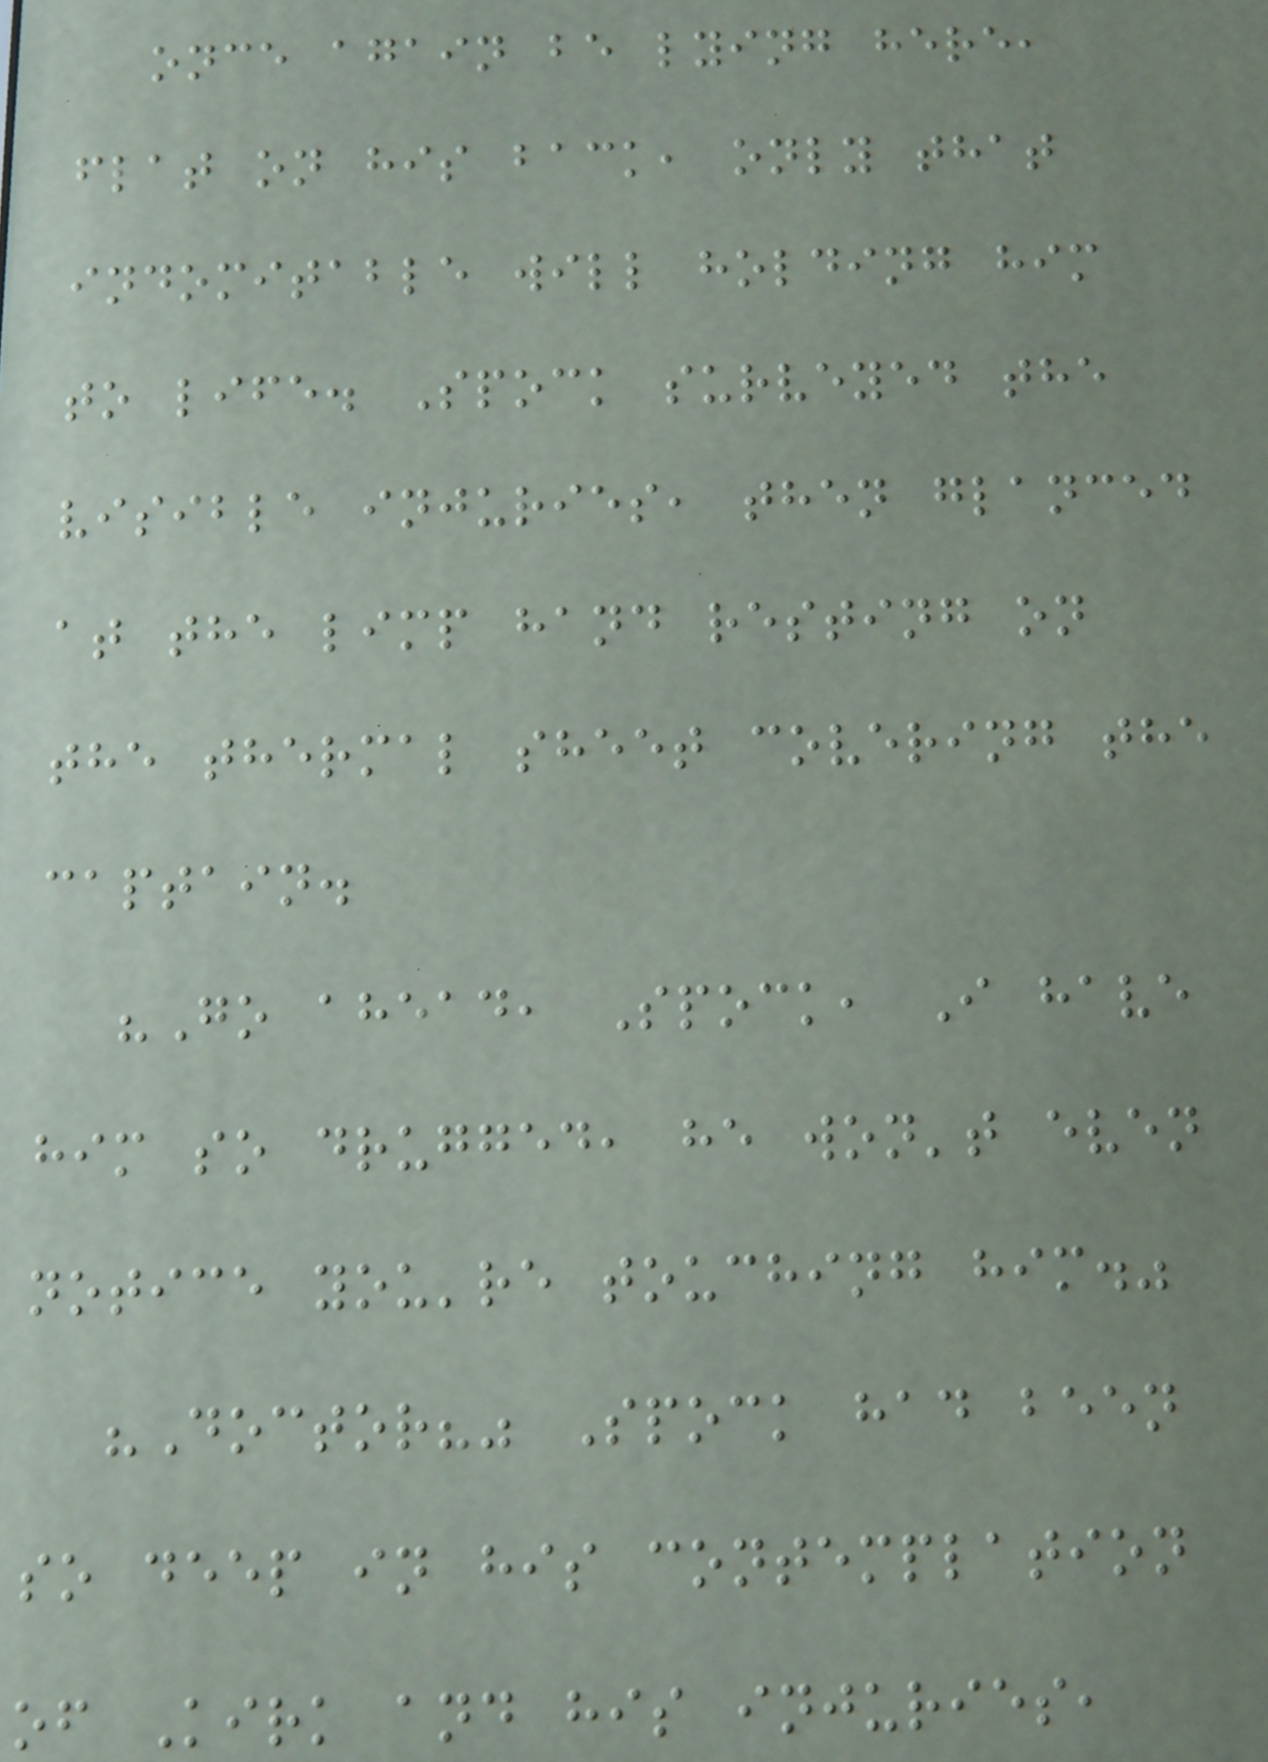once again be lying here,
flat on his back, only that
indomitable will holding him
to life. Spock surveyed the
visible injuries, then glanced
at the limp hand resting on
the thermal sheet covering the
captain.
"Go ahead, Spock, I have
him so drugged, he won't even
notice you're touching him."
"Doctor?" Spock had been
so deep in his contemplation
of Kirk and his injuries,
